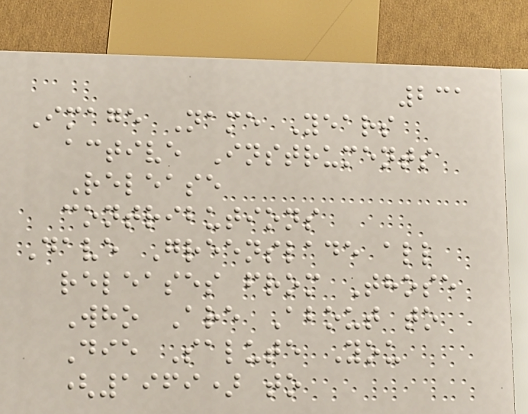231
Image Name Years
active Instruments
Release
contributions
Dave Greenslade all
releases from Those
Who Are About to
Die Salute You
(1969) to
